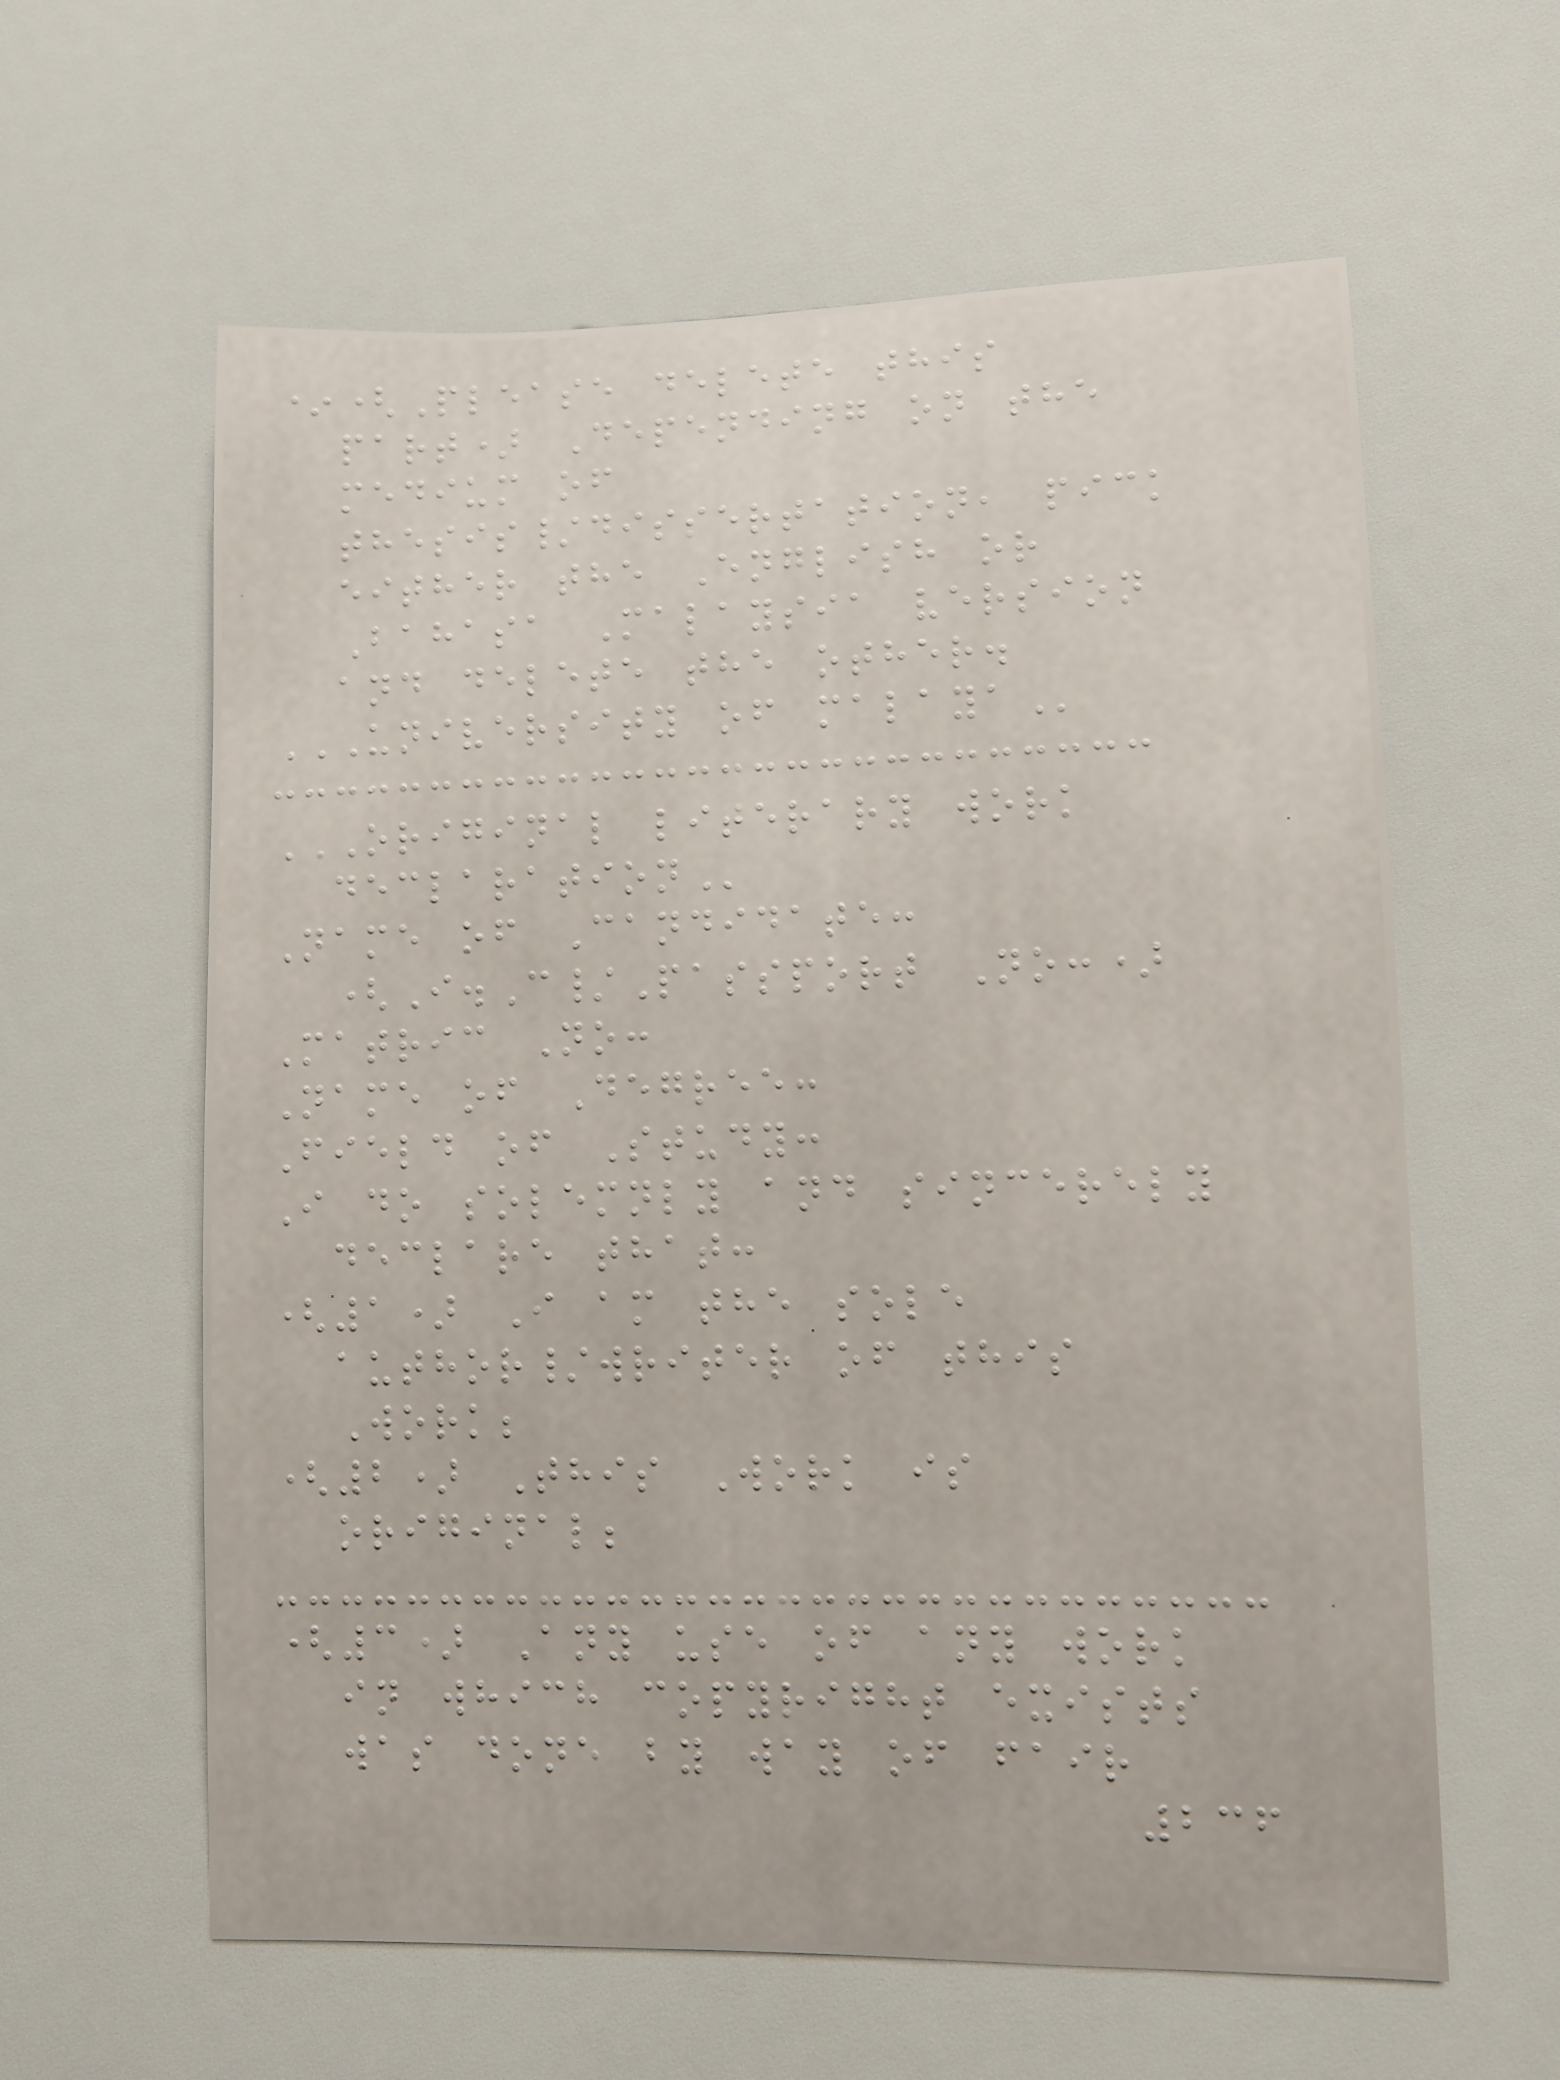*(Please delete this
part) Depending on the
medium of
thesis/dissertation, pick
either the English or
Bahasa Malaysia version
and delete the other.
UNIVERSITY OF MALAYA
ORIGINAL LITERARY WORK
DECLARATION
Name of Candidate:
(I.C/Passport No:)
Matric No:
Name of Degree:
Field of Study:
I do solemnly and sincerely
declare that:
(1) I am the sole
author/writer of this
Work;
(2) This Work is
original;
(3) Any use of any work
in which copyright exists
was done by way of fair
236
